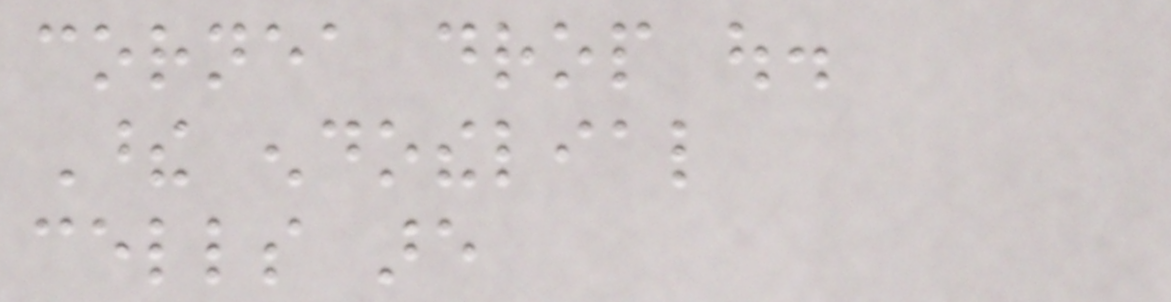cornea drop out.
These endothelial
cells are
